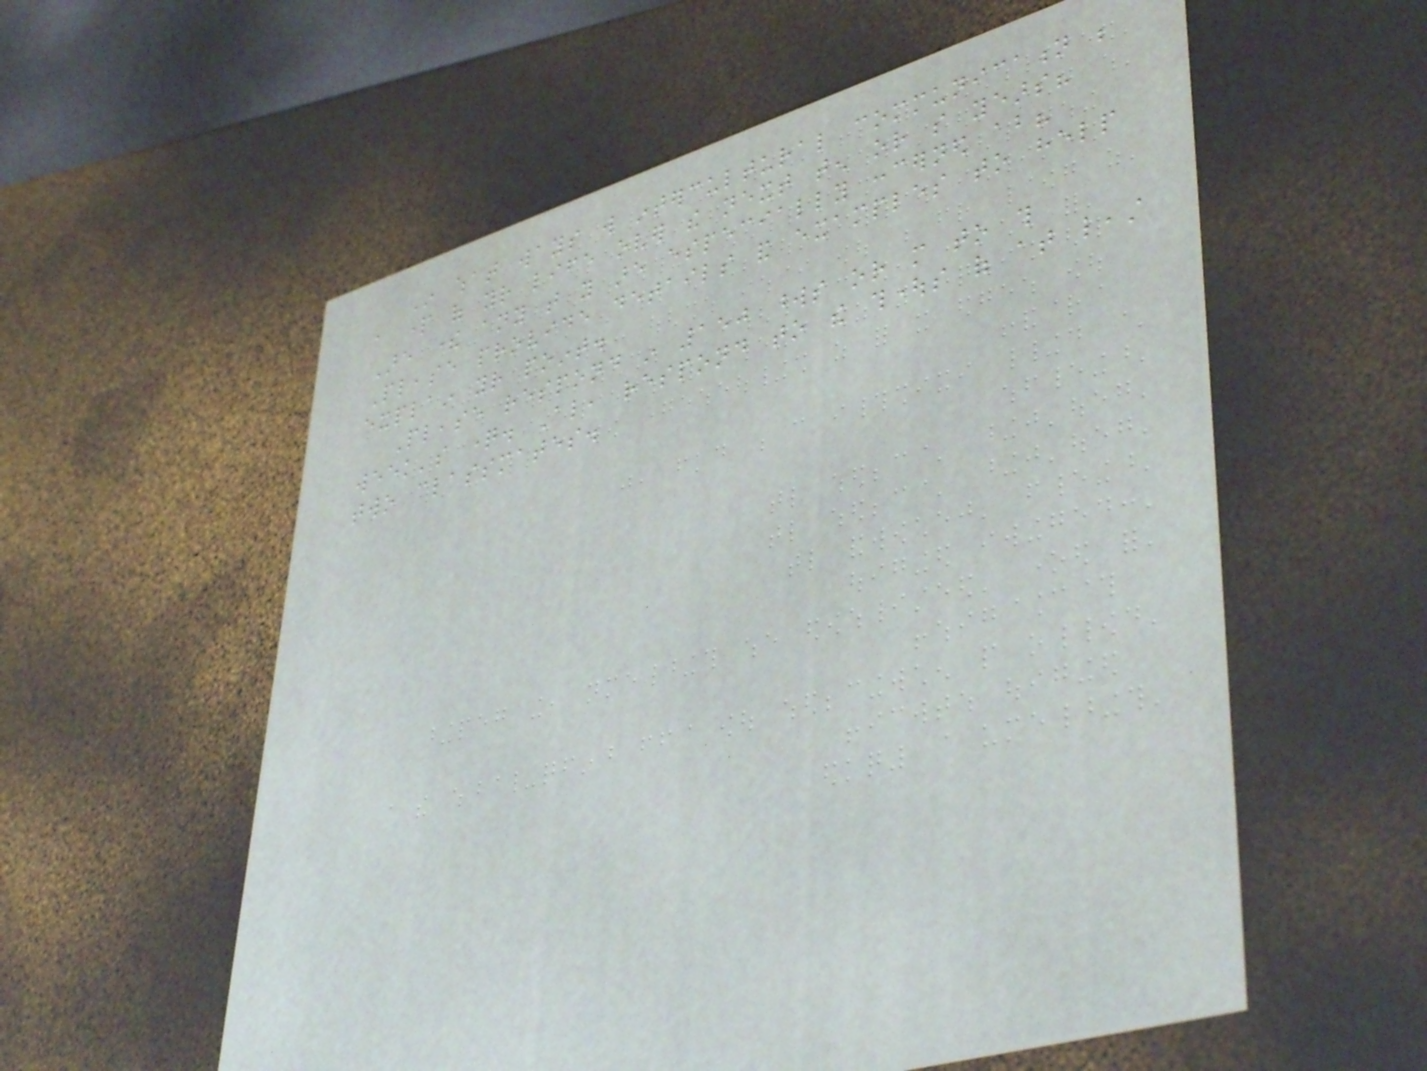In what ways will intercultural communication be
a part of your life over the next ten or so years?
Are there any that you are especially concerned about?
Please provide details and examples to help
explain your point.
Please respond in 150 words or more to this
week's question. Also, respond to the thoughts of at least
two classmates.
